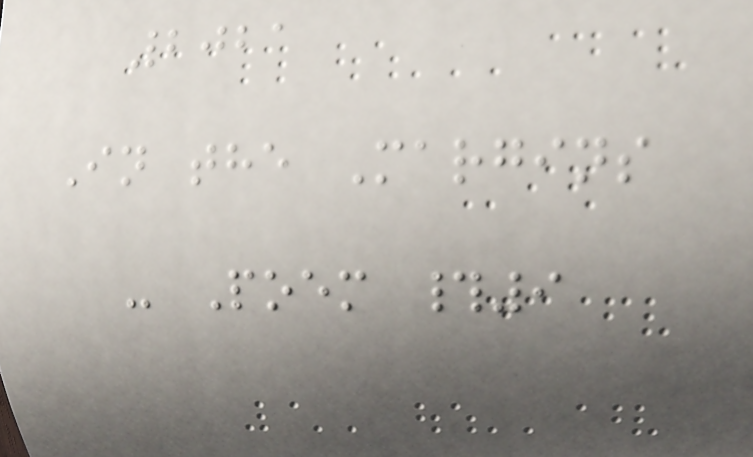2021
In the Margins
- Poem #9
